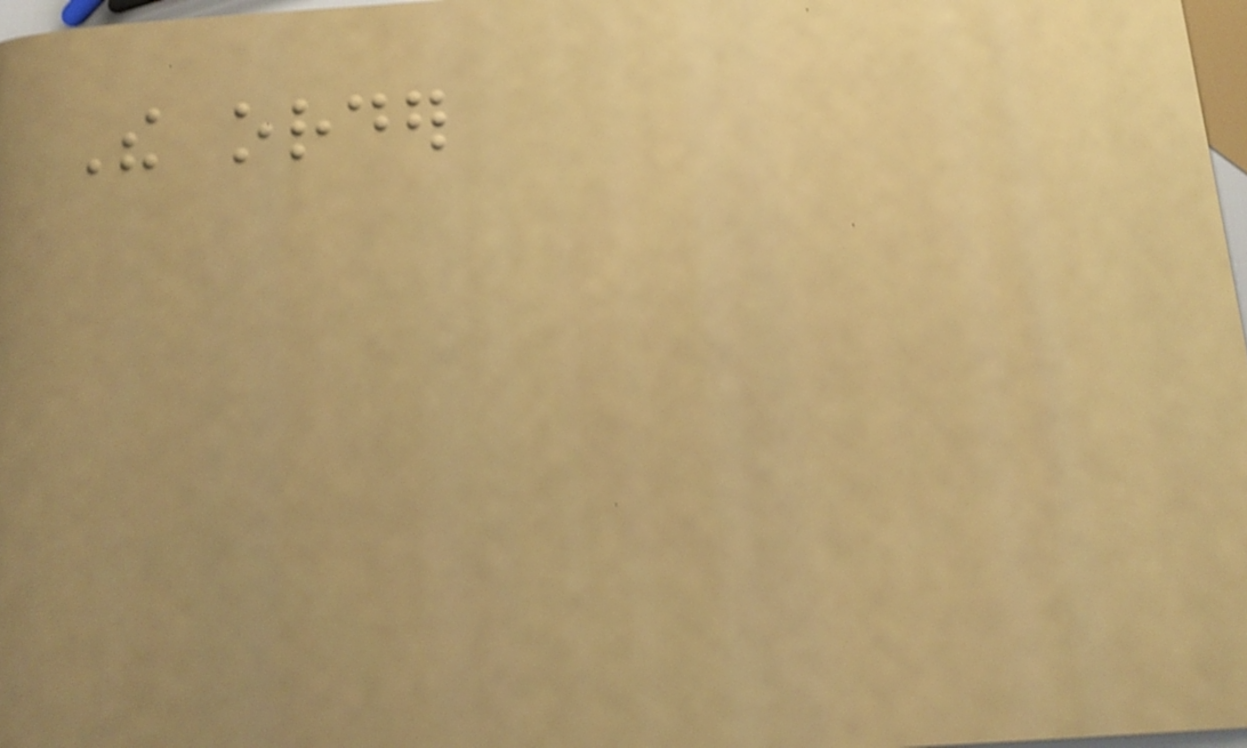The order
